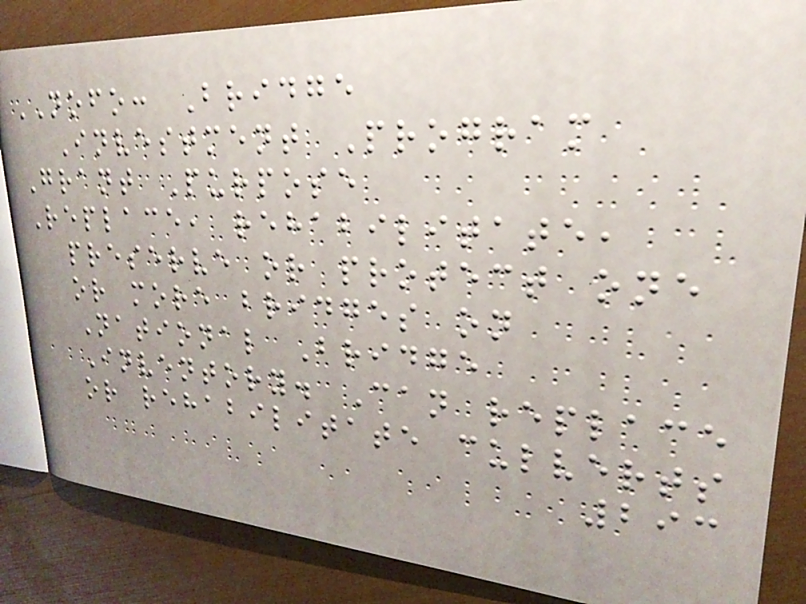NOFO: Bridge
Investment Program
Grant Purpose
Replace, rehabilitate,
preserve or protect one
or more bridges on
National Bridge
Inventory. Can replace
or rehabilitate culverts
293
